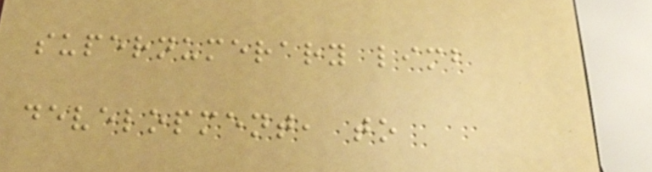supernumerary limb
development, to
